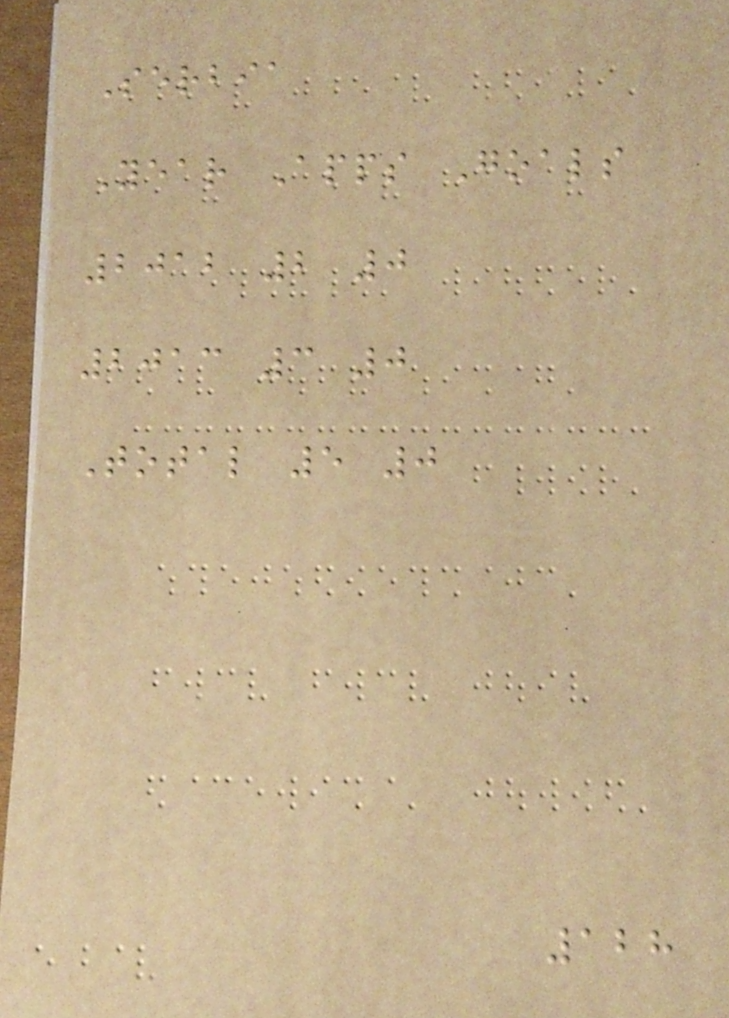Serbia
Year Apps Goals
2012 2 0
2013 3 0
Total 5 0
128
